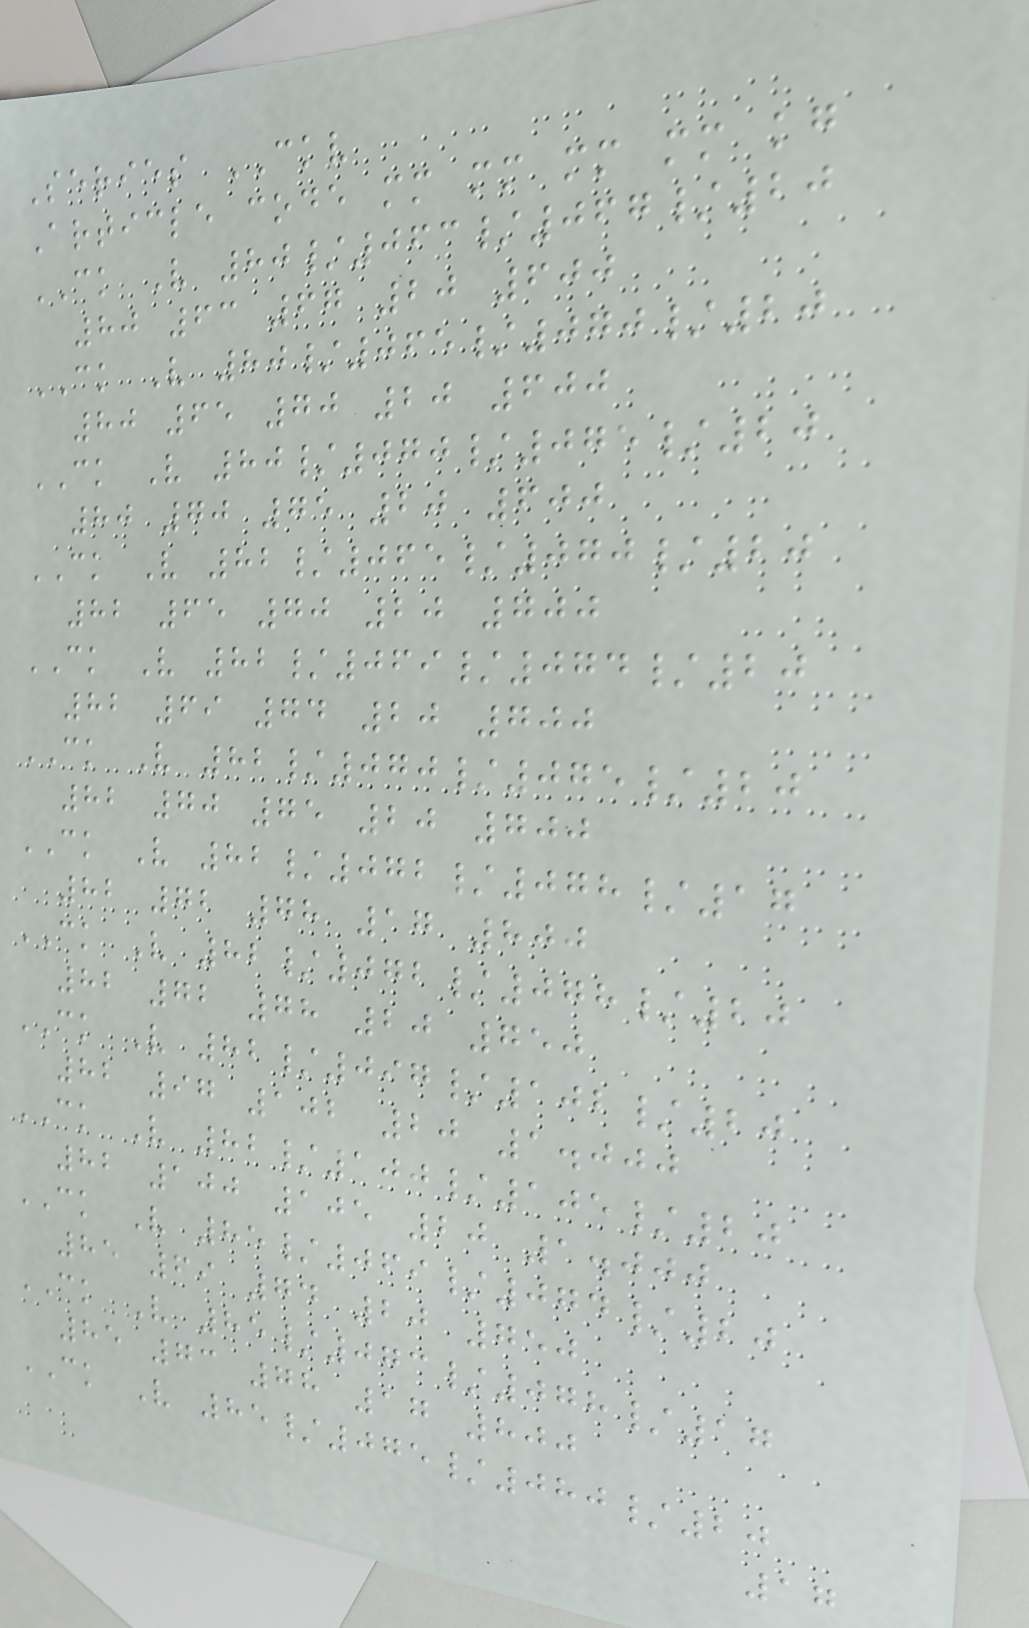Series CKV
Article code mm mm mm mm kg
CK V 80/063/067/20
80 63 67 20 600
CK V 80/065/070/20
80 65 70 20 600
CK V 80/070/075/20
80 70 75 20 600
CK V 82/065/070/20
82 65 70 20 700
CK V 82/069/074/20
82 69 74 20 700
CK V 82/070/075/20
82 70 75 20 700
CK V 82/072/078/17
82 72 78 17 800
CK V 82/072/078/20
82 72 78 20 750
CK V 82/097/102/20
82 97 102 20 1.000
CK V 82/100/105/20
82 100 105 20 1.000
CK V 85/069/074/20
85 69 74 20 750
CK V 85/073/078/17
85 73 78 17 800
CK V 85/075/080/20
17
